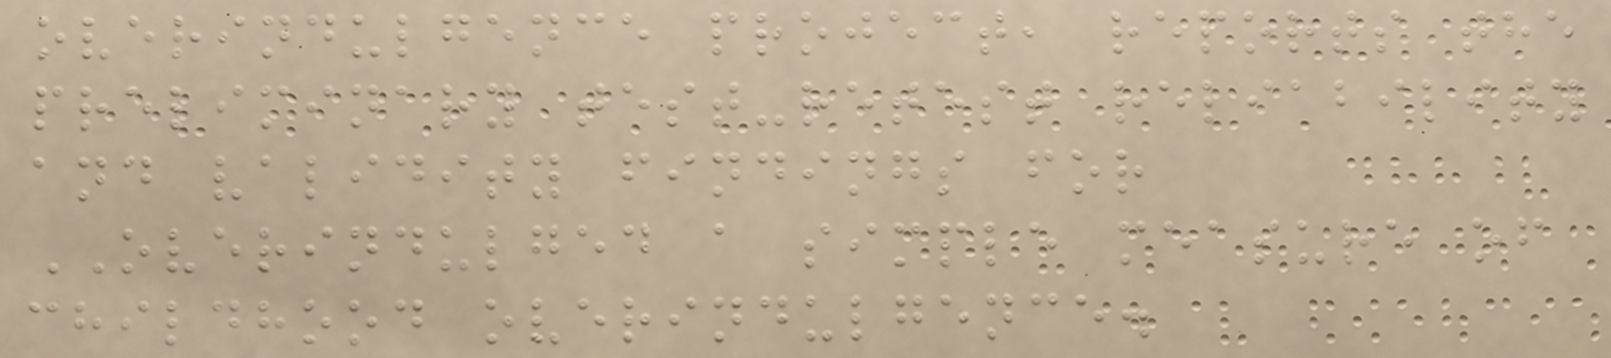overindulgence project, reports the
preliminary test-retest reliability
and validity findings for
OVERINDULGED a simple measure of
childhood overindulgence.
